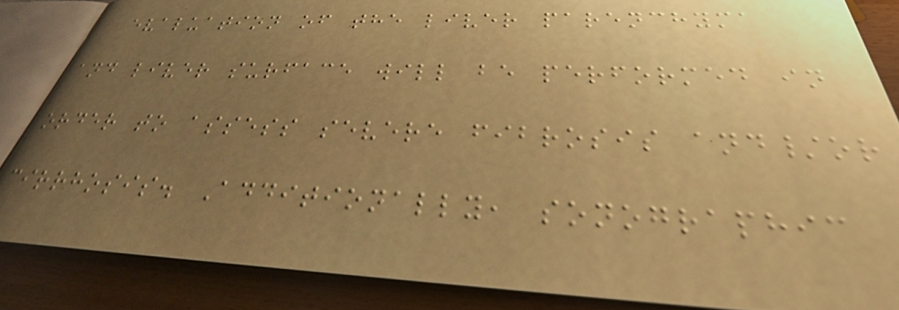evaluation of the liver parenchyma
and liver surface will be performed in
order to assess severe fibrosis and/or
cirrhosis. Additionally, sonographic
